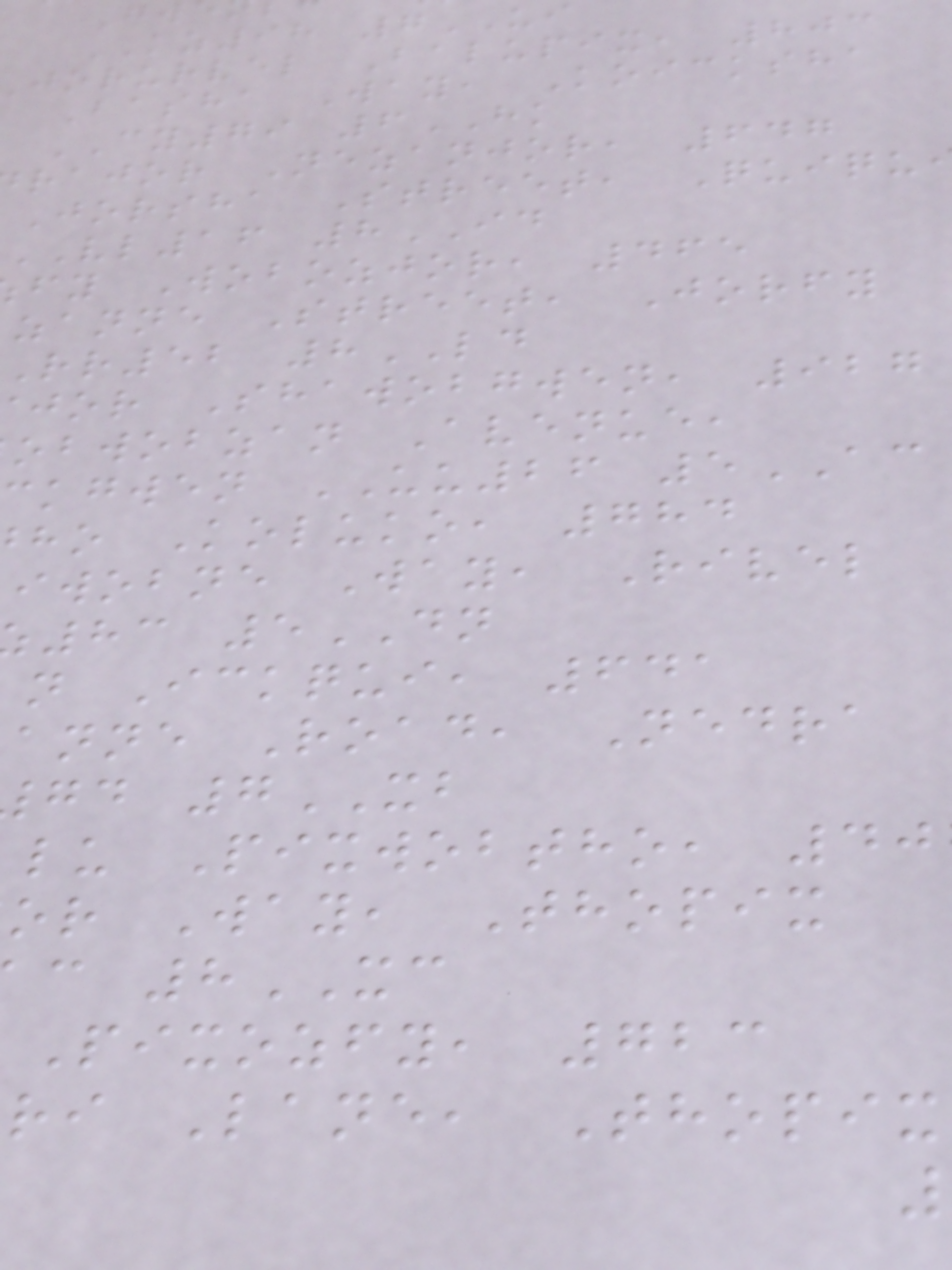KZ98 7UI
jorurvel Balupix, 803
Basha Way, Koicksha
CY79 6HK
rajor Nezanjor, 647
Jorsha Street, Quiqu
VL16 8ID
fy Wobozjor, 465
zanne Street, Jorfy
rr52 8LD
jor Shawobgwen, 927
obwobzan Avenue,
kgwen UU26 5AC
ho Koluko, 784
iwobne Way, Rivel
83 5DN
n Ickqui, 641
anne Road, Nedra
gd 7XB
lu Pixwobtho, 40
or Way, Thopix
c 8XC
Pixozfy, 723
ri Lane, Thopix
